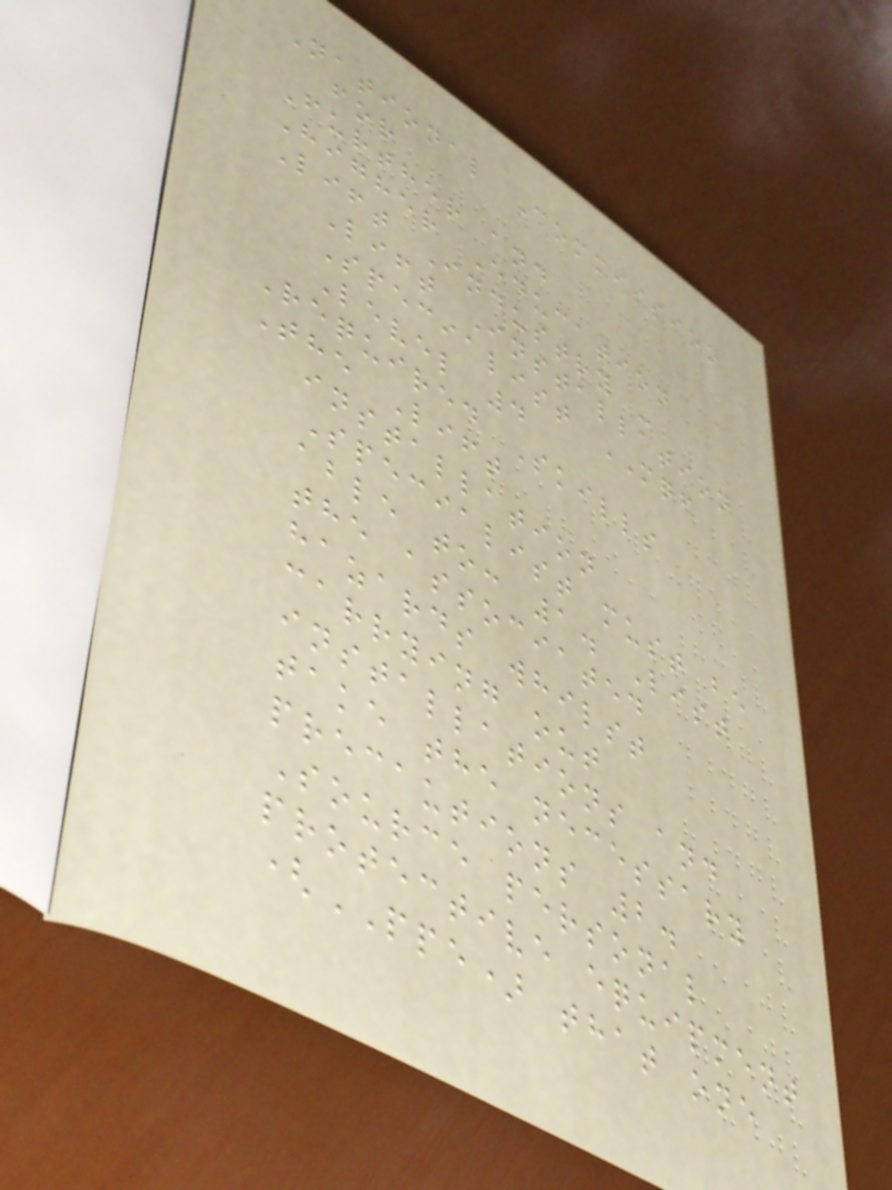National Commission
for
Further and
Higher Education
Lift Industry -
Lift Installation
Specialist MQF
Level 4
Required Skills
The Lift
installation
Specialist must be
able to: 1. List
the associated
hazards whilst
carrying out
installations and
take the necessary
precautions 2.
Source personal
protective equipment
(PPE) that one
